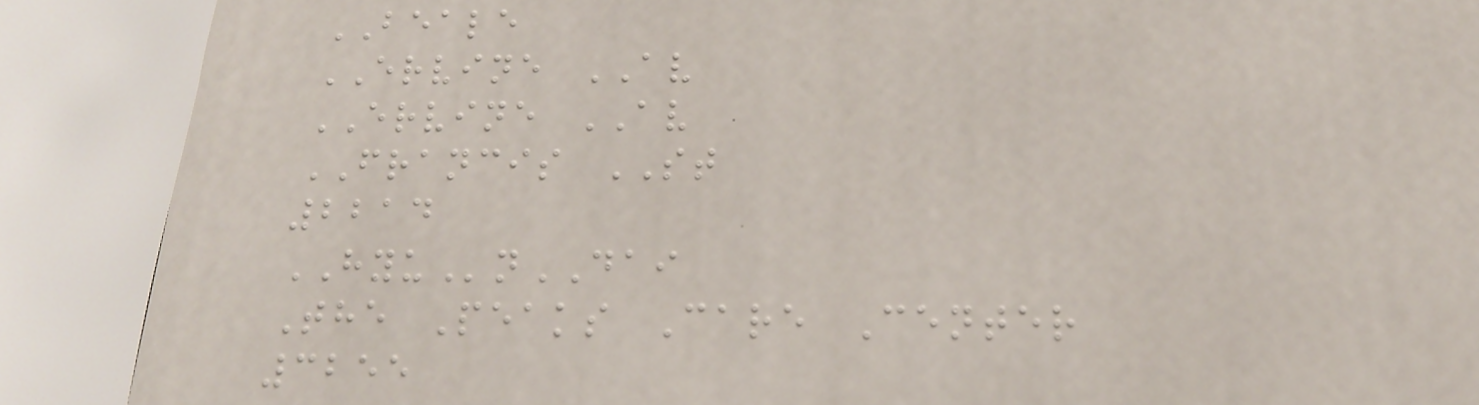BEALE
ERVINE AV
ERVINE AV
FRANCIS ST
2214
HYUnDAI
The Peaks Care Center
3255
